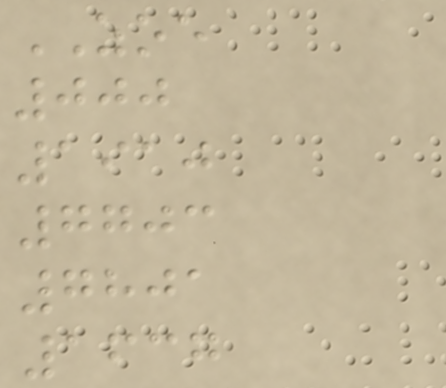ZOE
000
1910
7703
7801
1637
